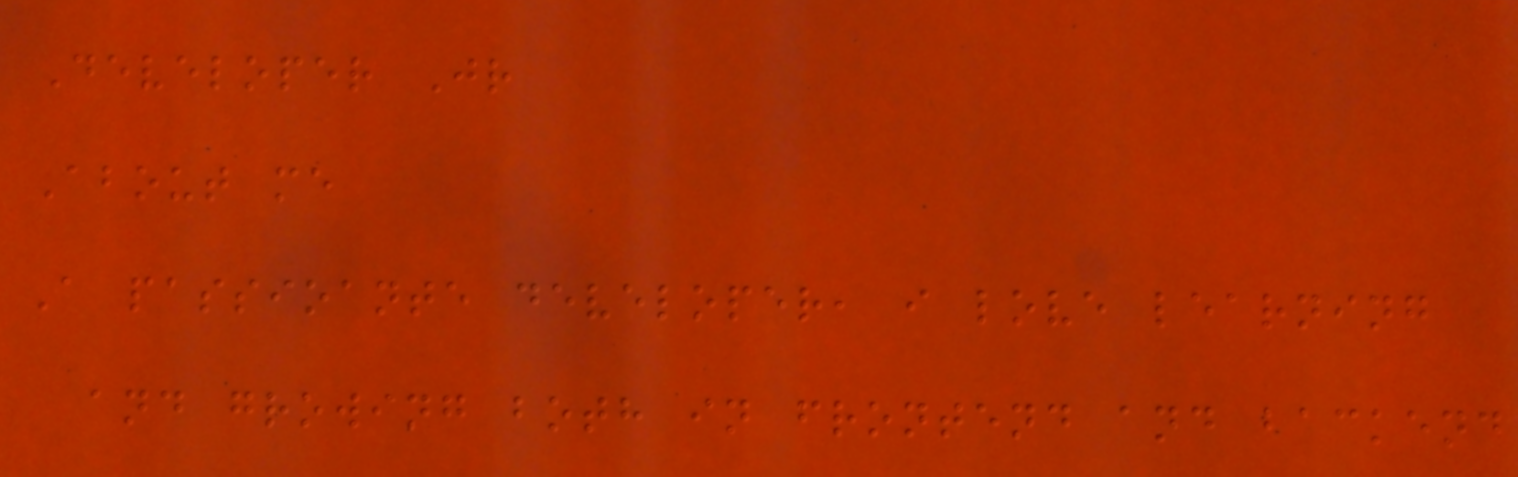Developer Jr
About me
A passioante developer, i love learning
and growing both in frontend and backend
